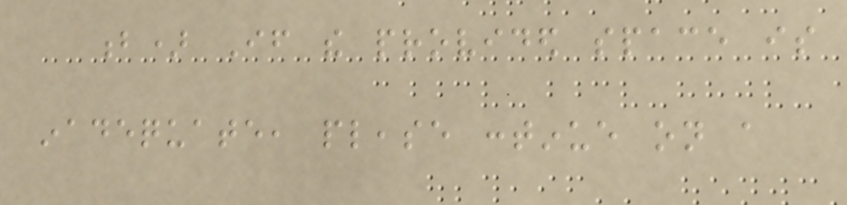b) If the provided space is
inadequate, please continue on a
